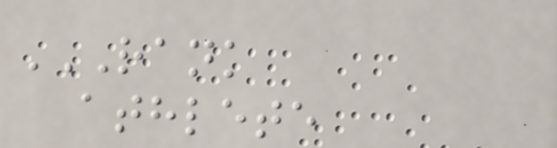RANK
ATHLETE
